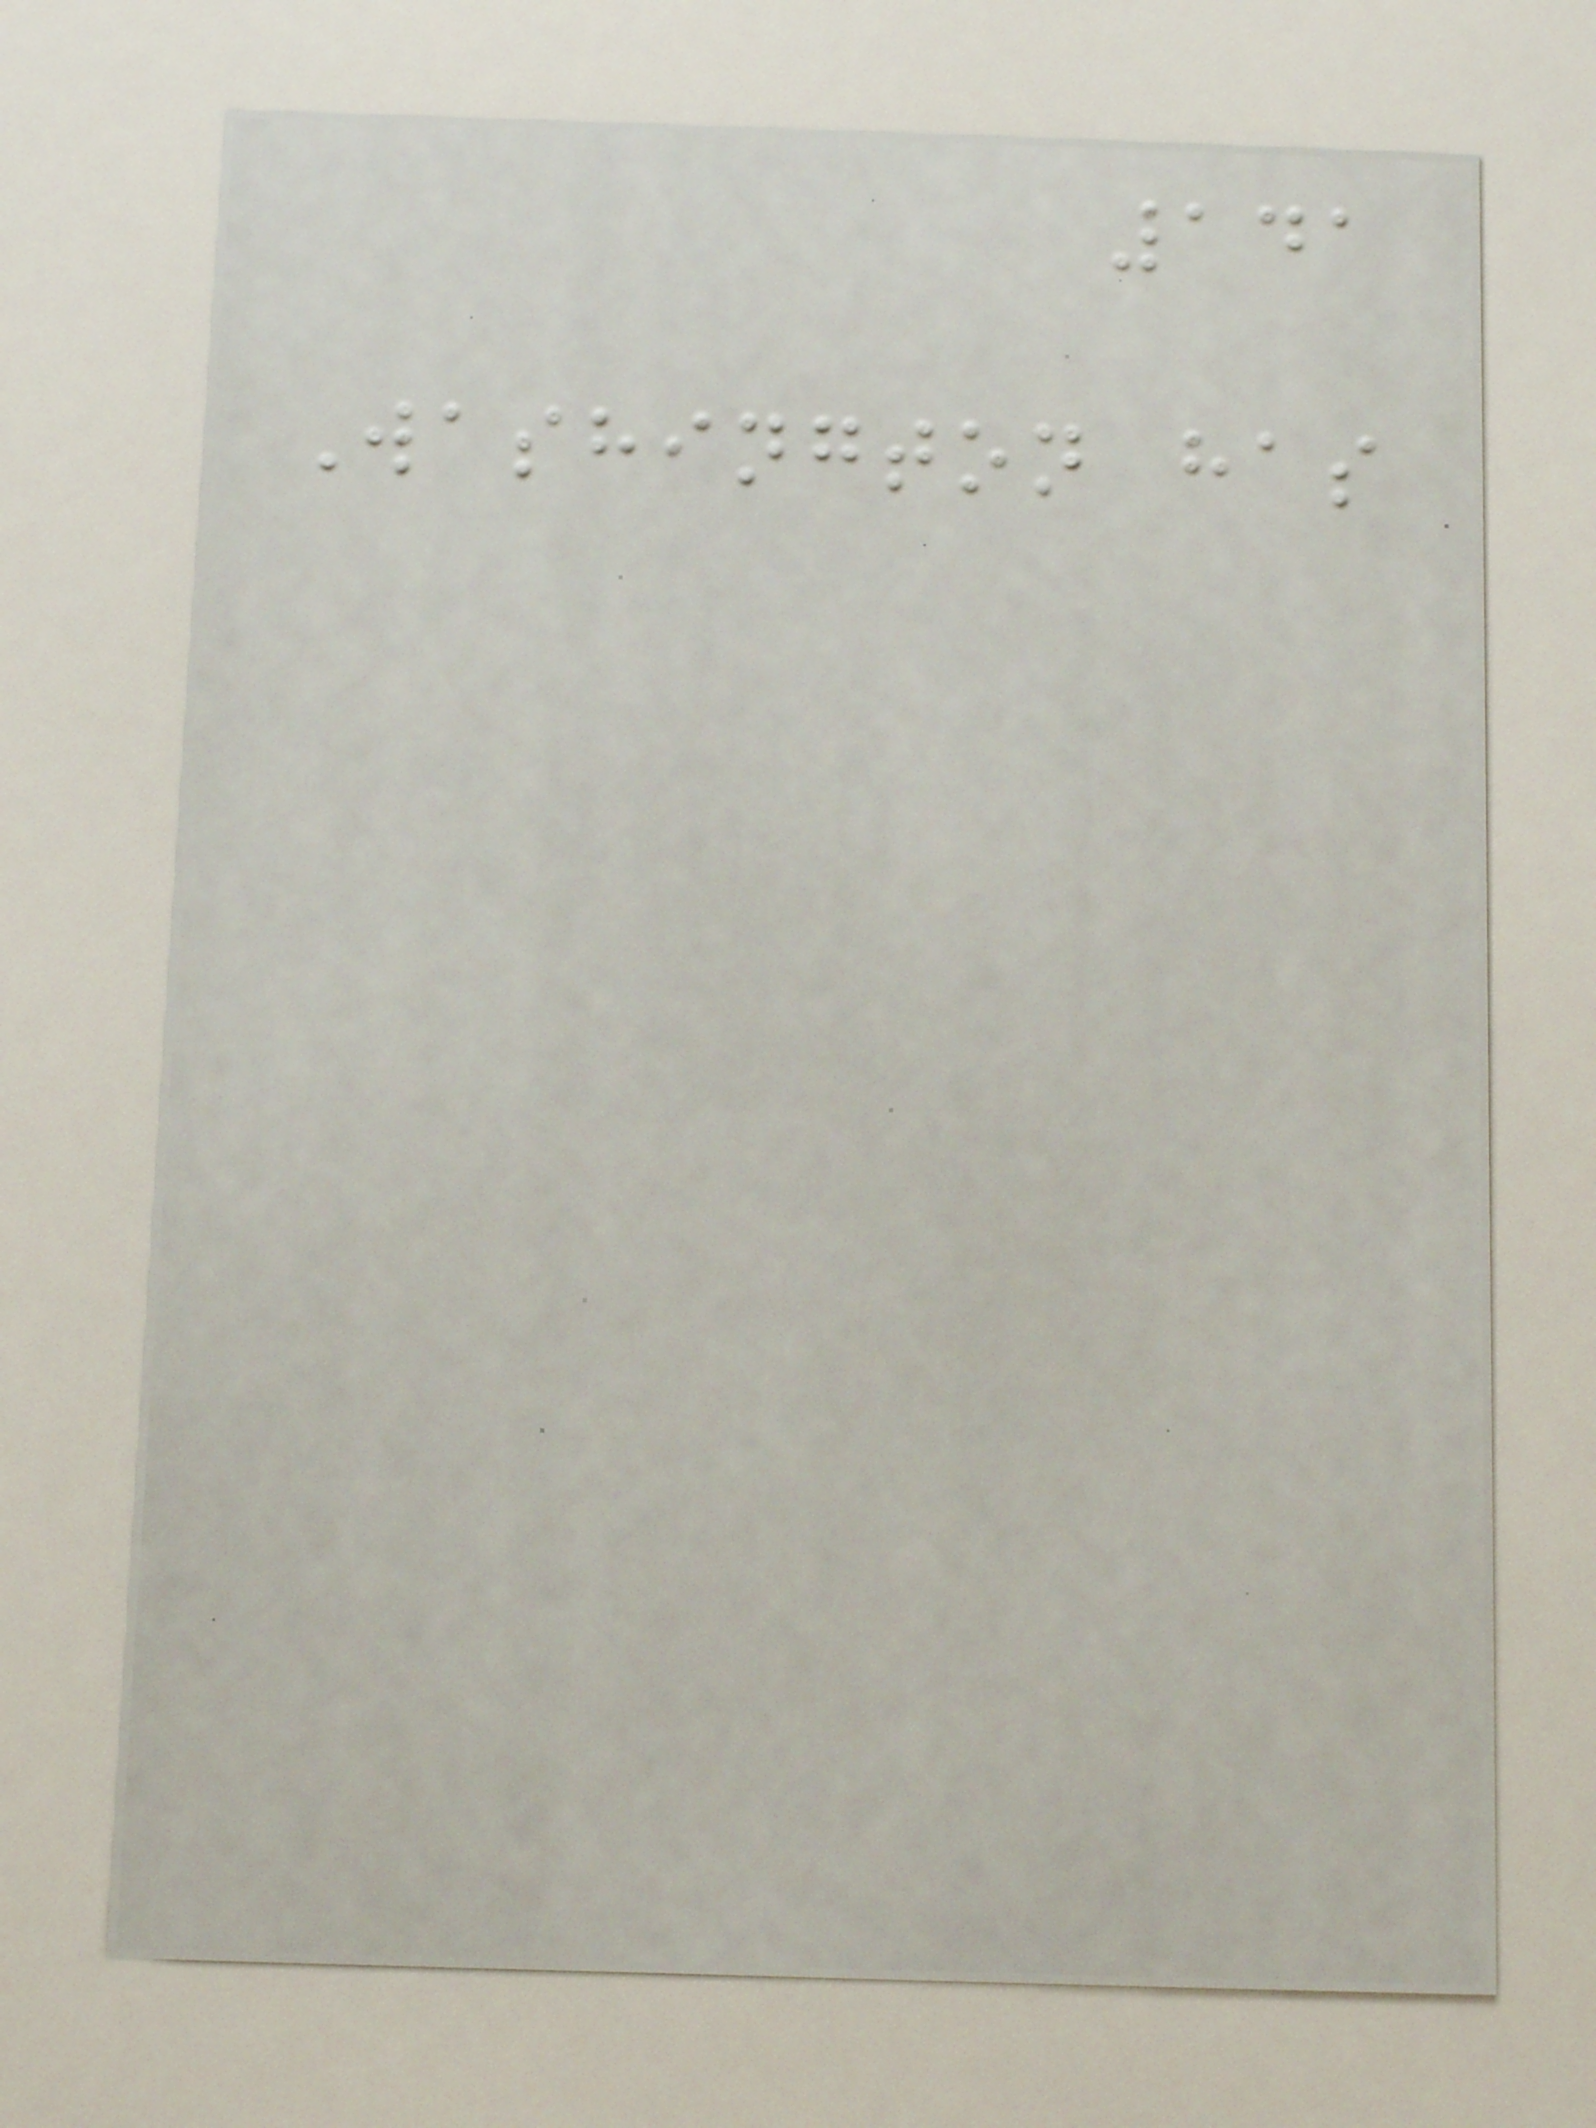141
Washington has
